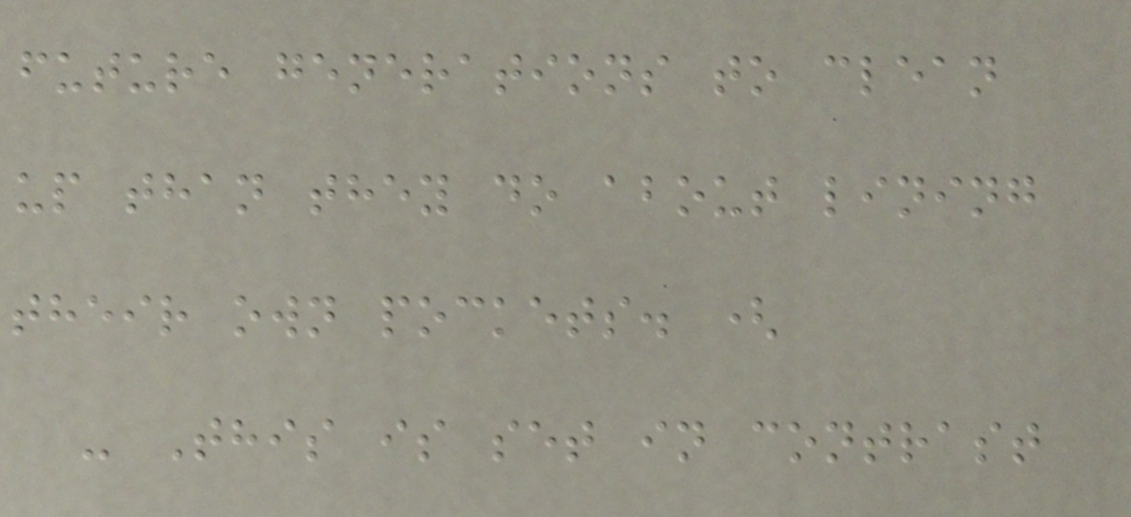future generations to clean
up than they do about lining
their own pockets. (
- This is set in contrast
